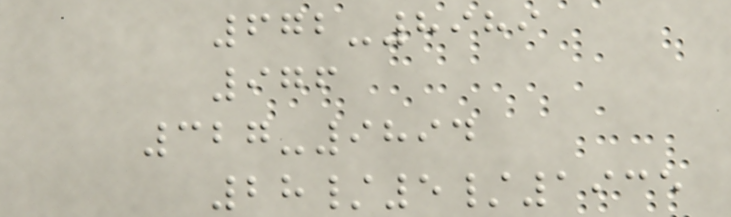672-8989
976
327-9894
28/5/1935
